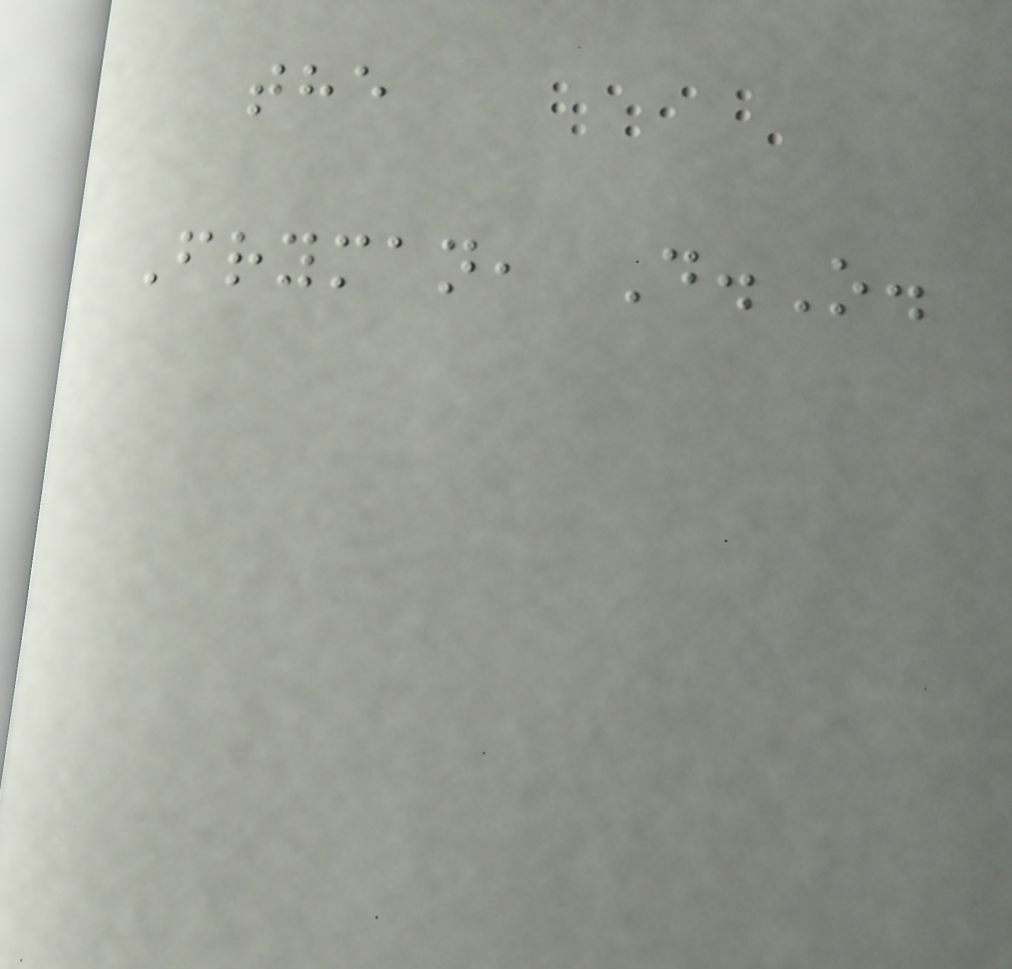the
Fryman, D.O.
